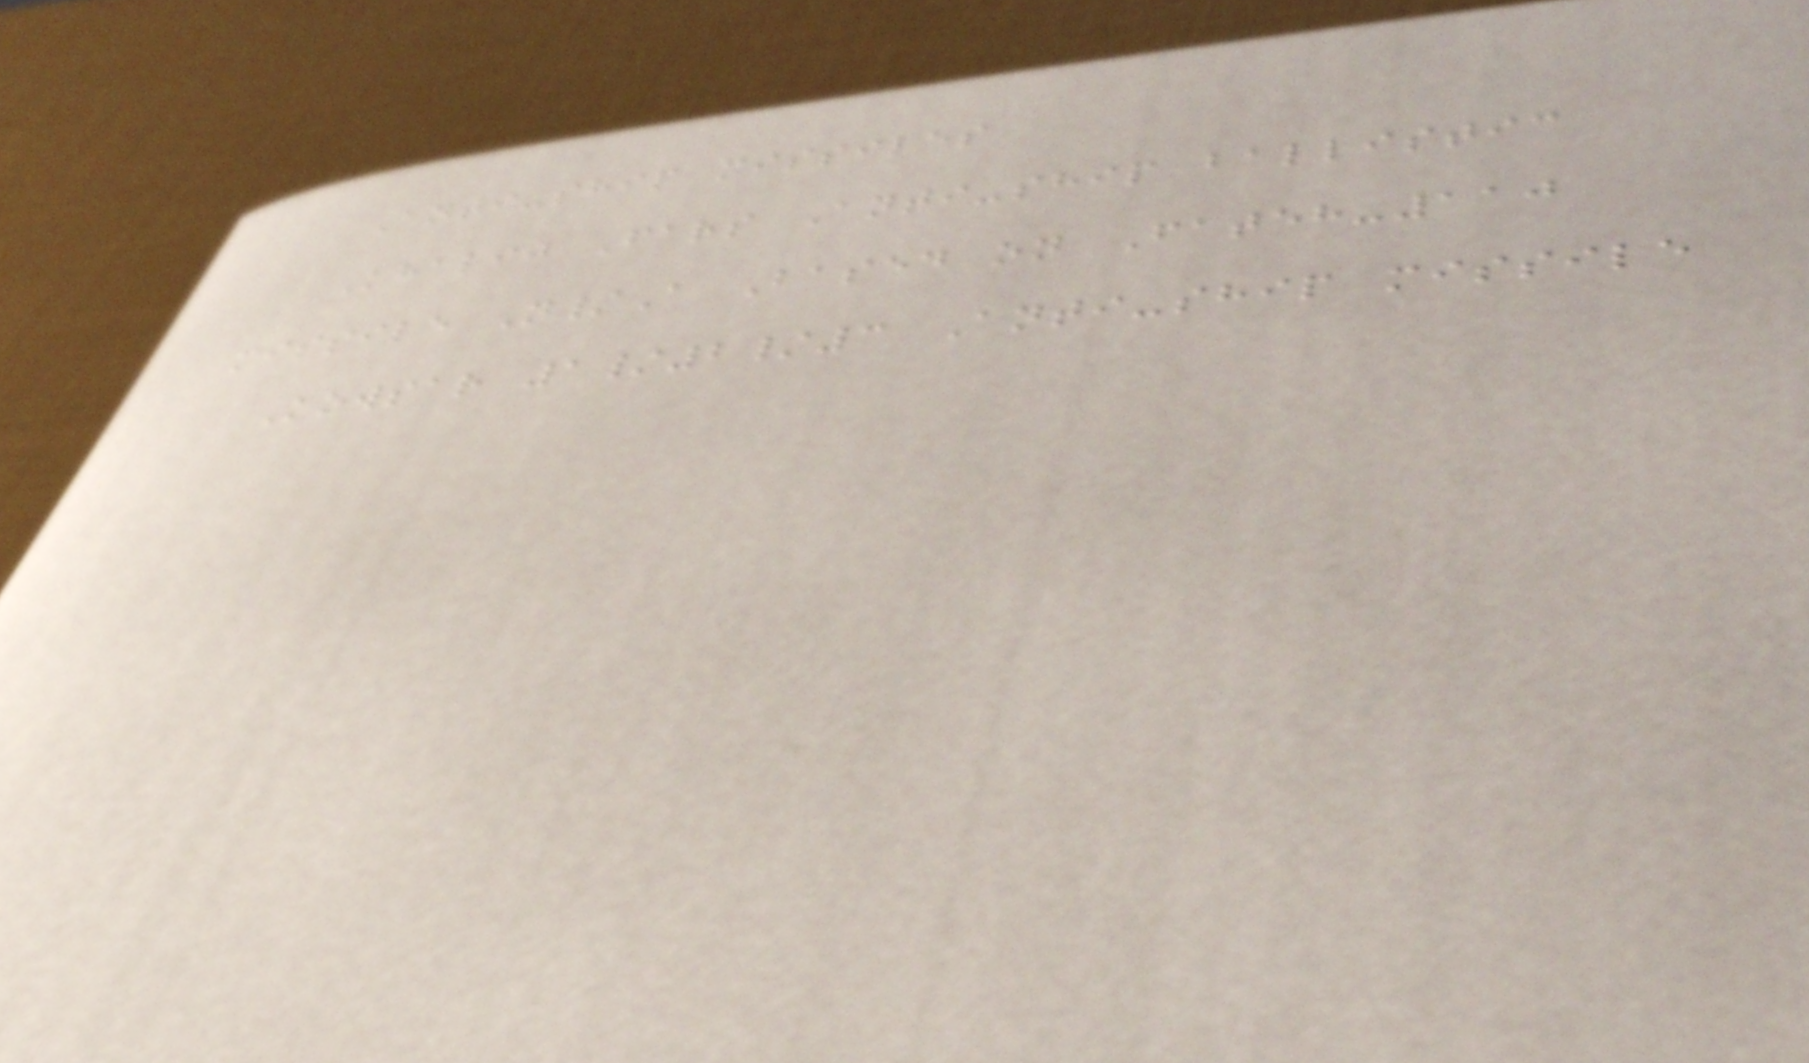Anti-ship missiles
Khalij Fars Anti-ship ballistic
missile N/A Based on Fateh-110
Kowsar 1/2/3 Anti-ship missile
